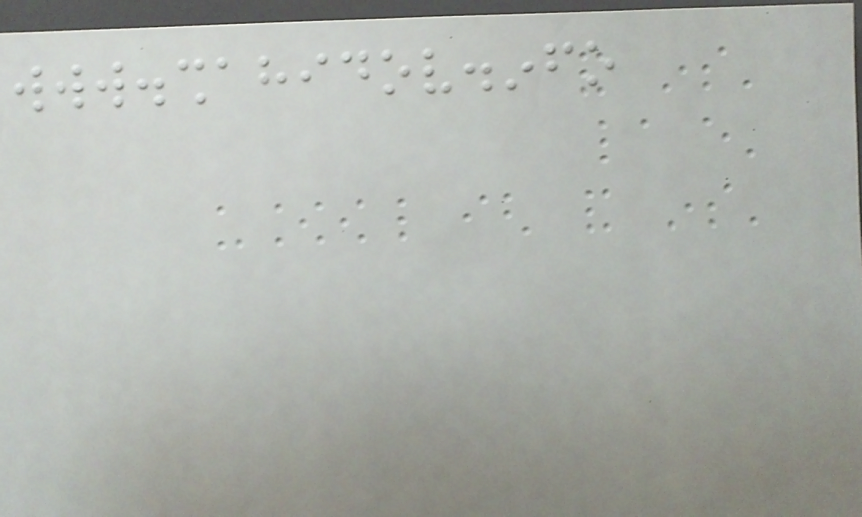www.shahidov.info
